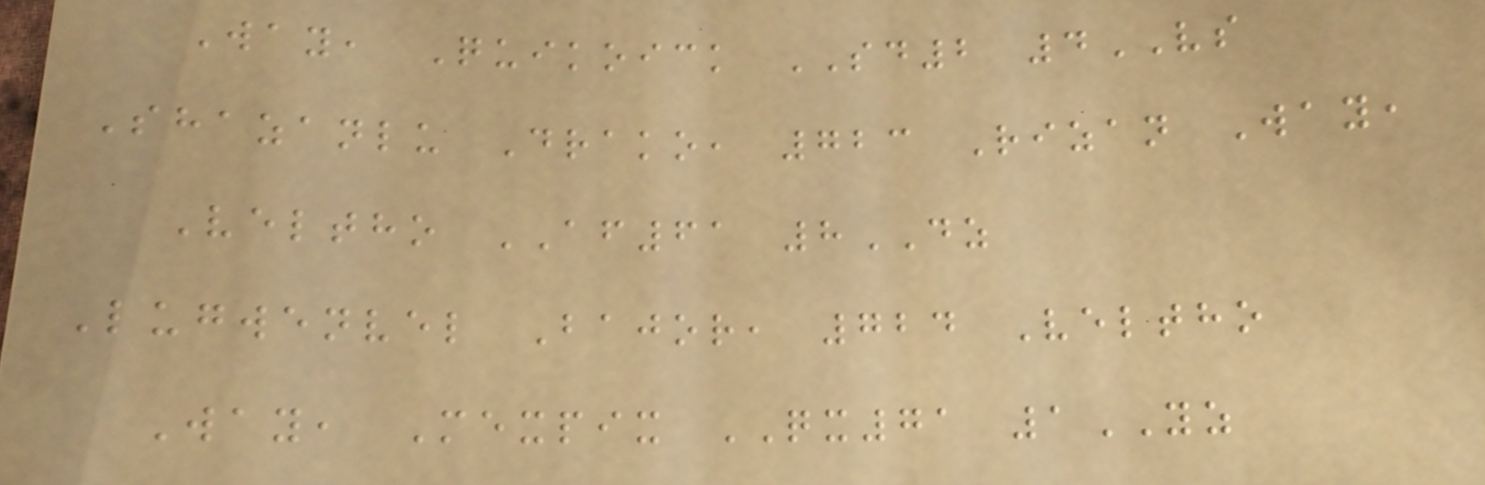Way, Quikoick SD2 4VS
Shazanlu Drako, 723 Rizan Way,
Veltho AF61 8DZ
Lugwenvel Bajor, 724 Veltho
Way, Mexpix QX71 1YZ
